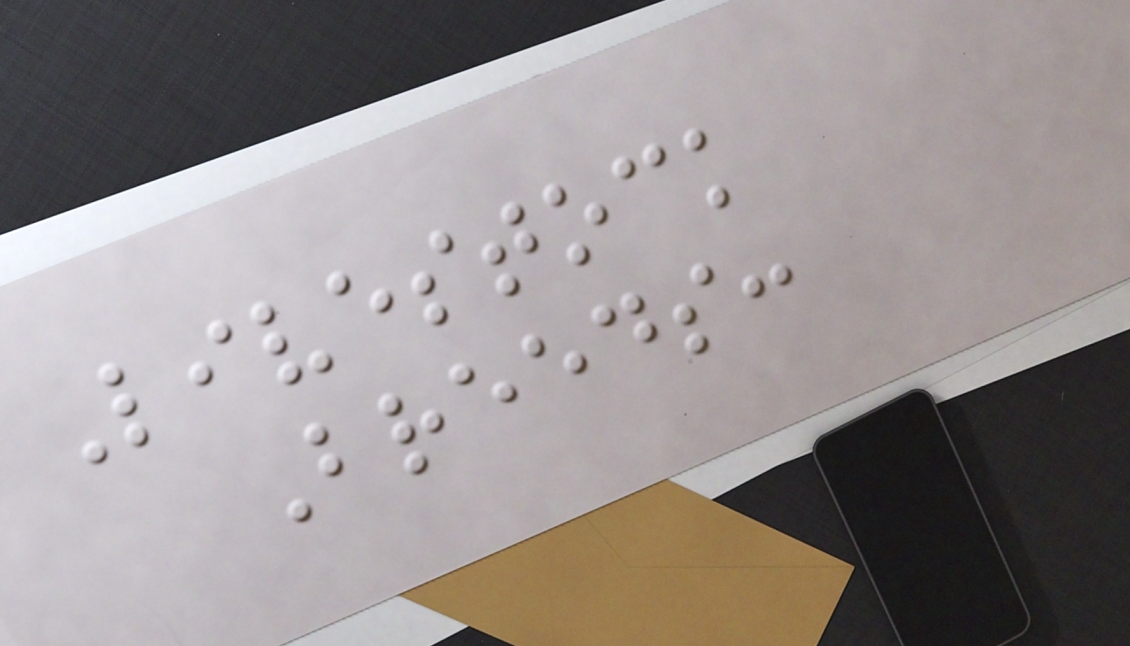Livestock
Breeds:
